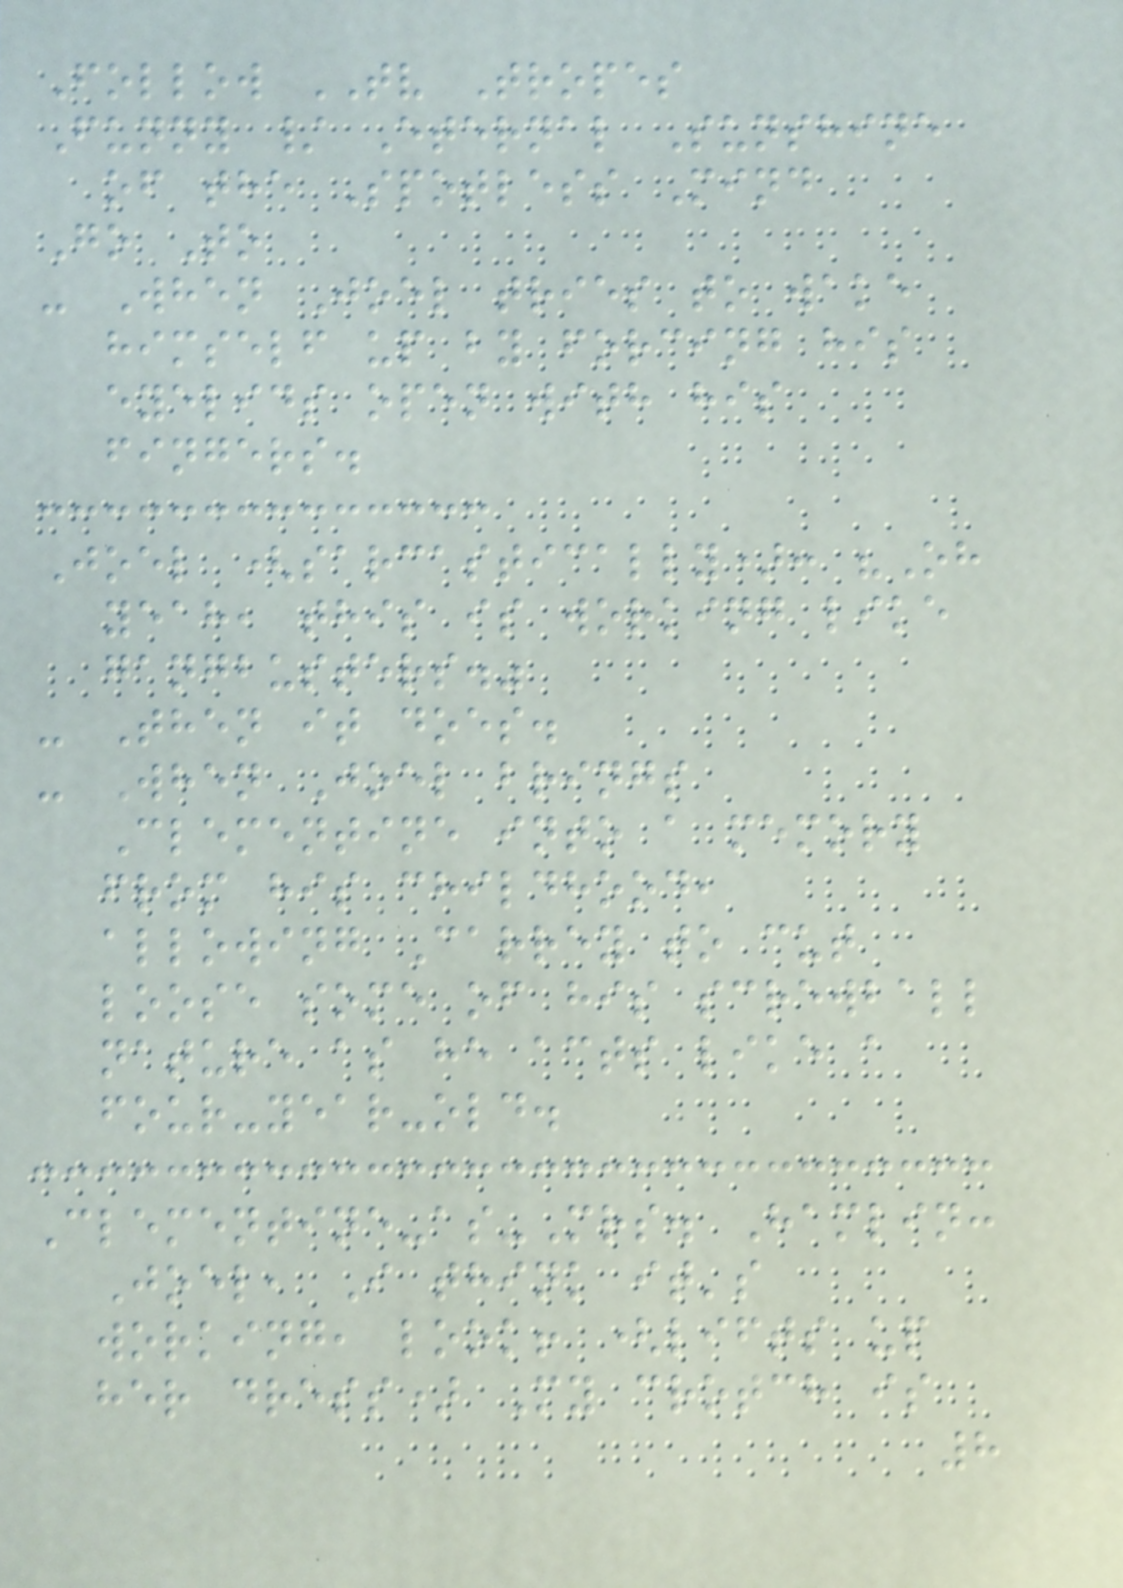Follow TV Tropes
Funny / Eternal Sunshine
of the Spotless Mind
Go To
- When Joel tries to wake
himself up by forcing his
eyelids open with his
fingers.
Joel (sarcastically): "Oh
yeah, this is working like
gangbusters."
- Then it does.
- When Joel brings
Clementine into a memory
from his childhood,
allowing Carrey to cut
loose some of his screwball
nature as he acts like a
four-year-old.
Clementine-as-Mrs. Hamlin:
Joel, I think it's
working, look! (lifts up
her dress) My crotch is
8
